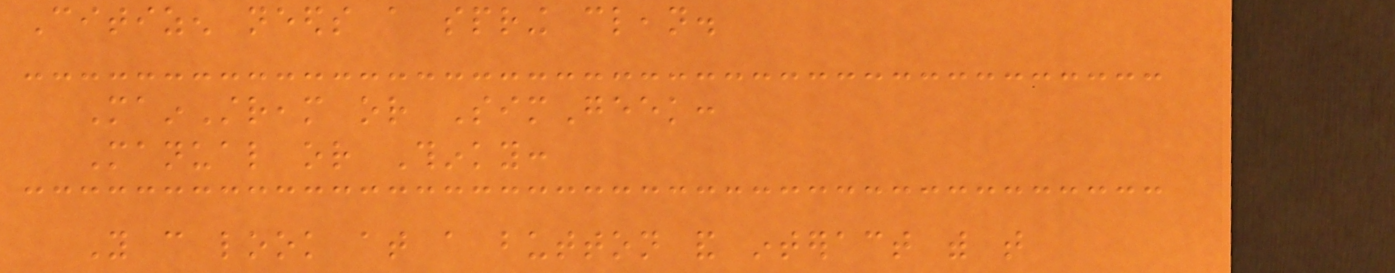Citizen needs a spring clean.
MainStream or SimGeek:
Manual or Thinky:
You can look at a button and interact with that
